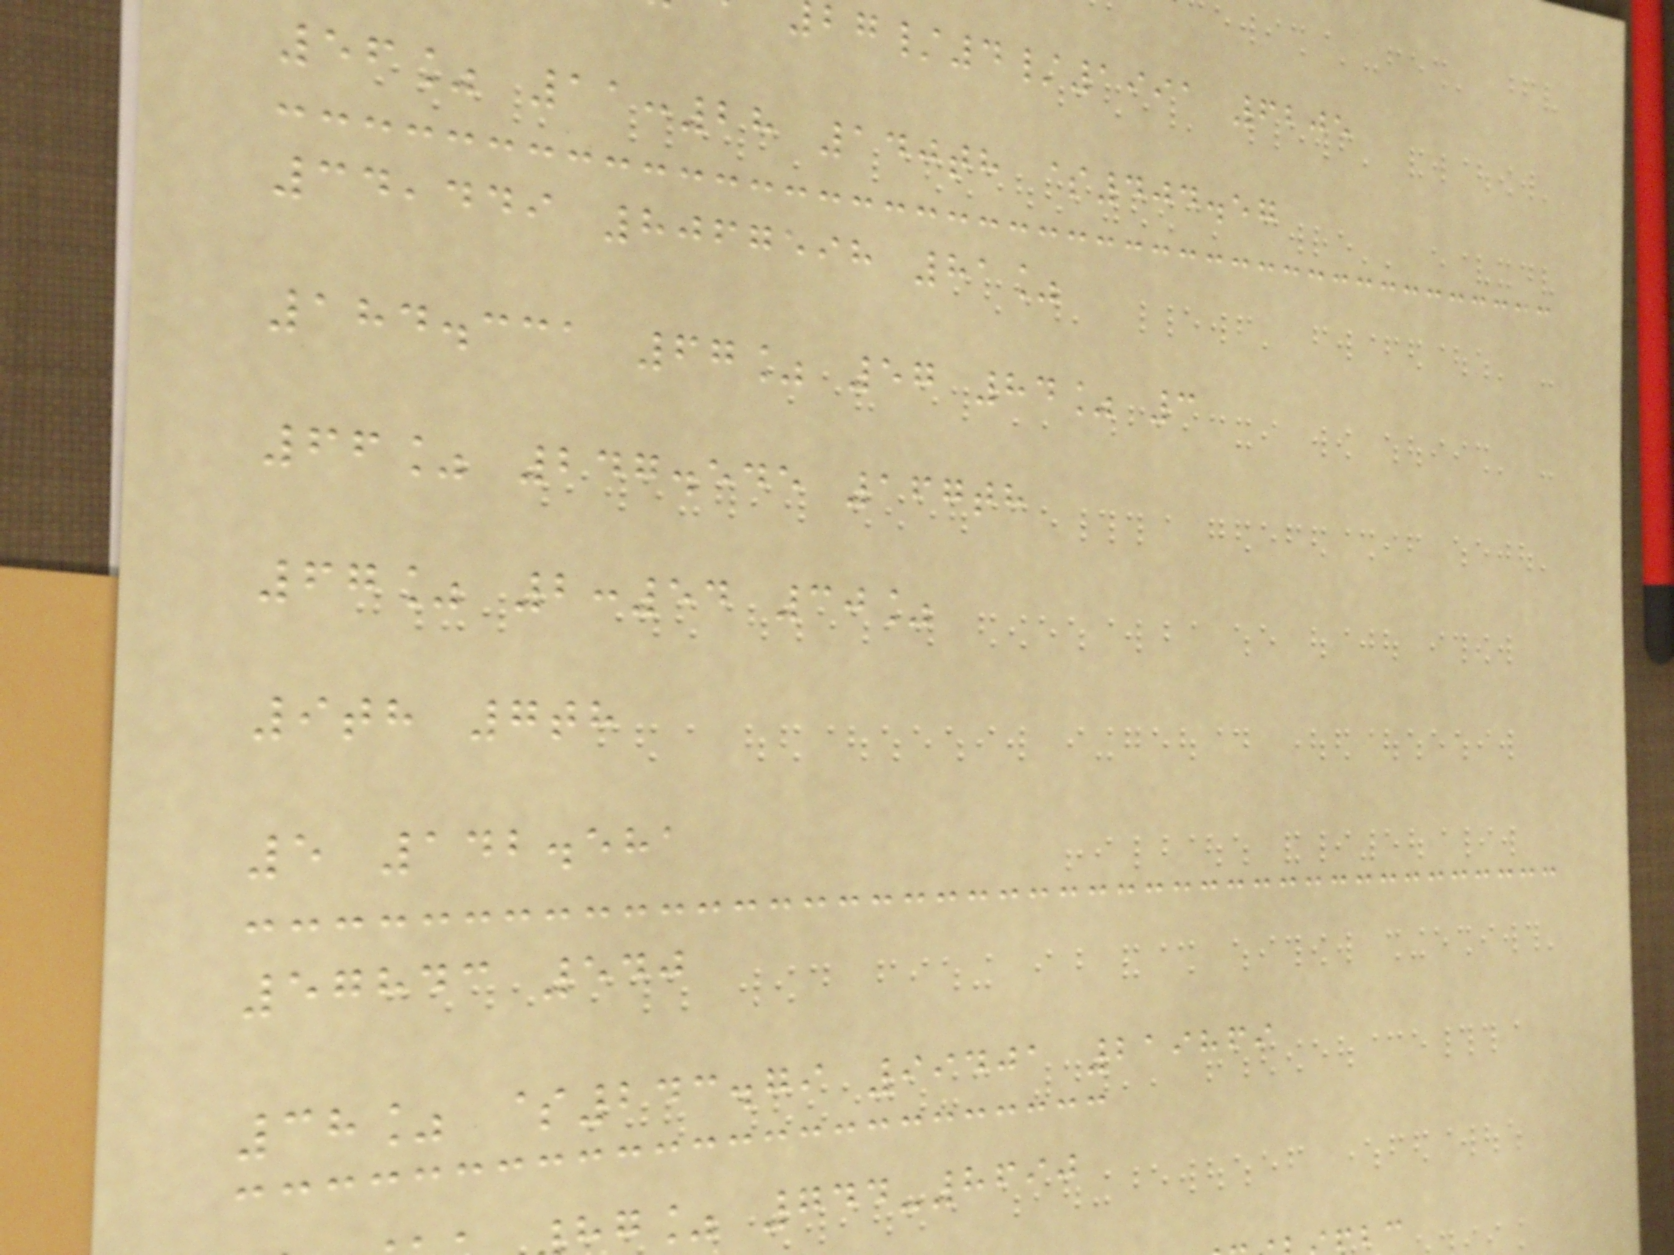/4/1991 6205
56% 11:28 140th $404.57
34,449 8067598 81%
184.331 67% 57 84% 3
66% 247.545 167th
67% 2:54 30%
9th 7th
5 142.581
57843 540
38% $243.79 99401 219869
g% 744-8690
